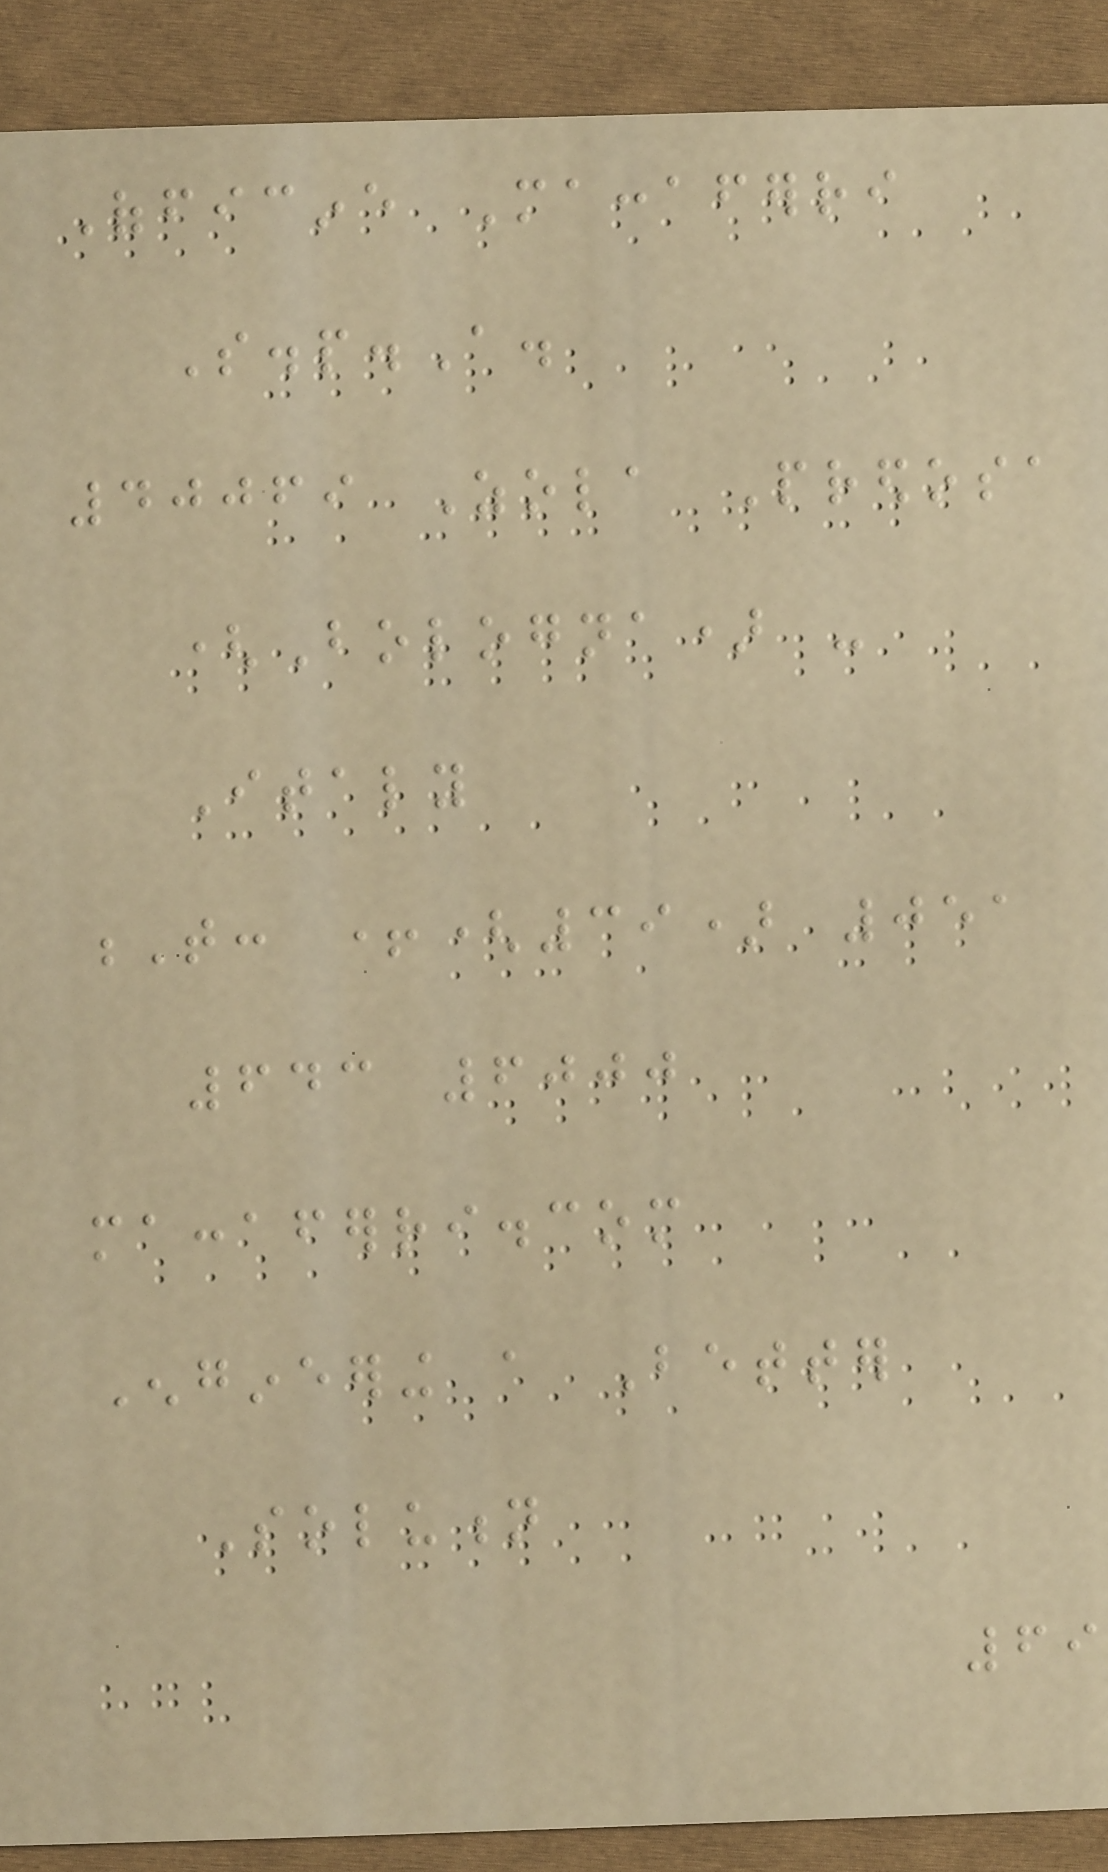Officine Maccaferri
S.p.A.
40069 Zola Predosa
(Bologna) -
Italy
T: +(39) 051
643 6000
maccaferri.com
Engineering a Better
Solution
69
